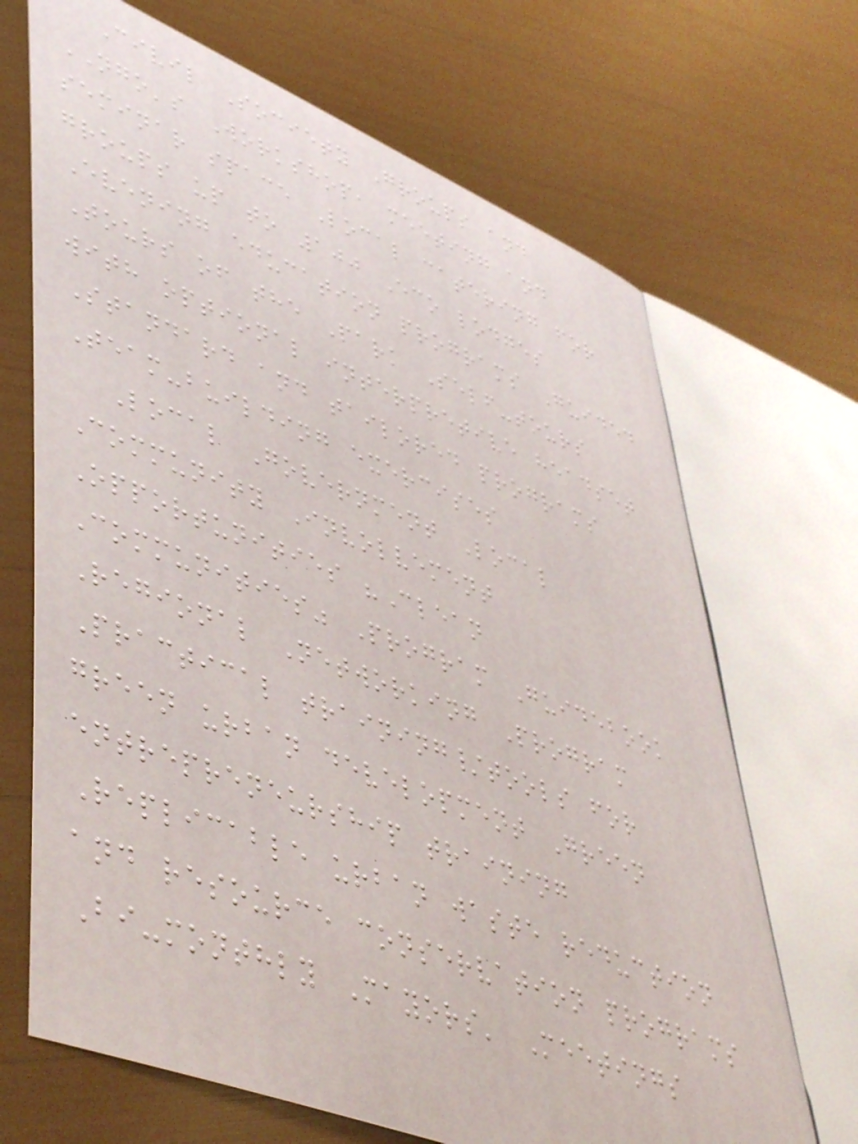Civil Society Groups and
NGO's Workshop, meeting and
seminar space Local catering for
groups up to 100 Eco lodges
Evening education programs Guided
Tours of the Park Self-tours
with optional interpretive headset
Standard and tailored programs
Team-building exercises
Local Government Local
Community Involvement
Opportunities "Clean
Communities" Program Guidebook
Regional Networking Program
Practical training/tools for
green urban development Green
entrepreneurship training
Replicable urban waste reduction
and resource conservation programs
Bi-monthly Mayors' Meetings
